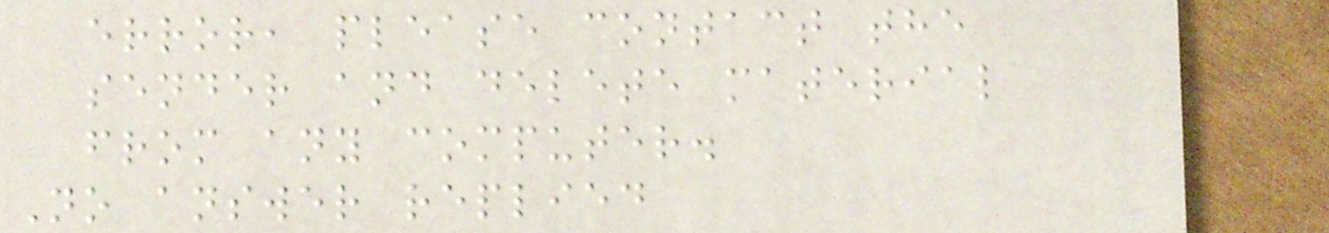error, please contact the
sender and delete material
from any computer.
No answer replied
